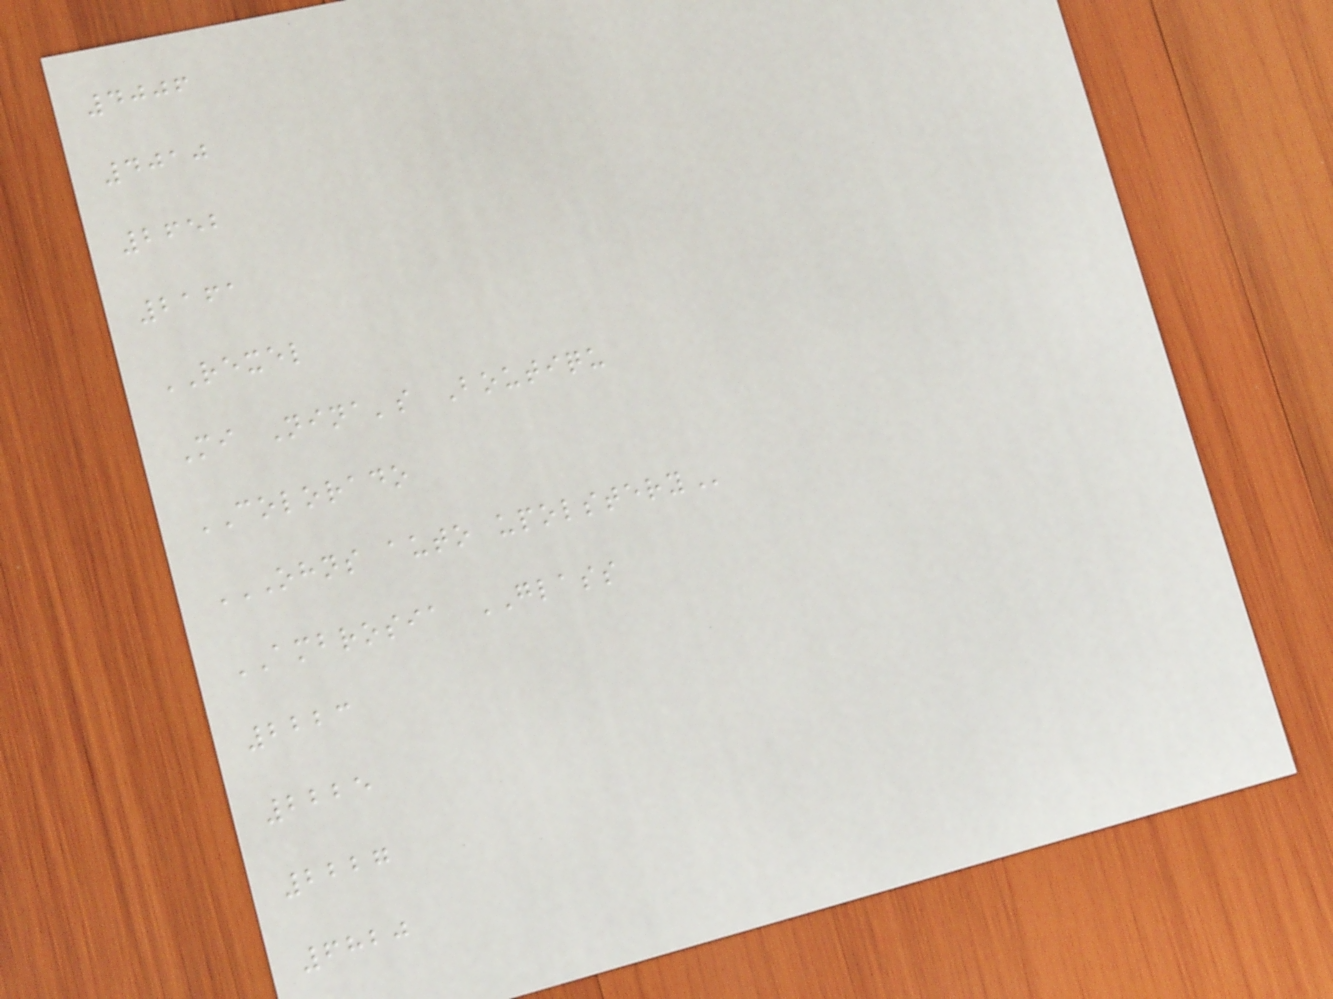4006
4010
2652
2161
REXEL
Mi Nina's Boutiqu
COLORADO
OHNS AUTO UPOLSTERY
AMBROSIA GLASS
2223
2225
2227
6820
